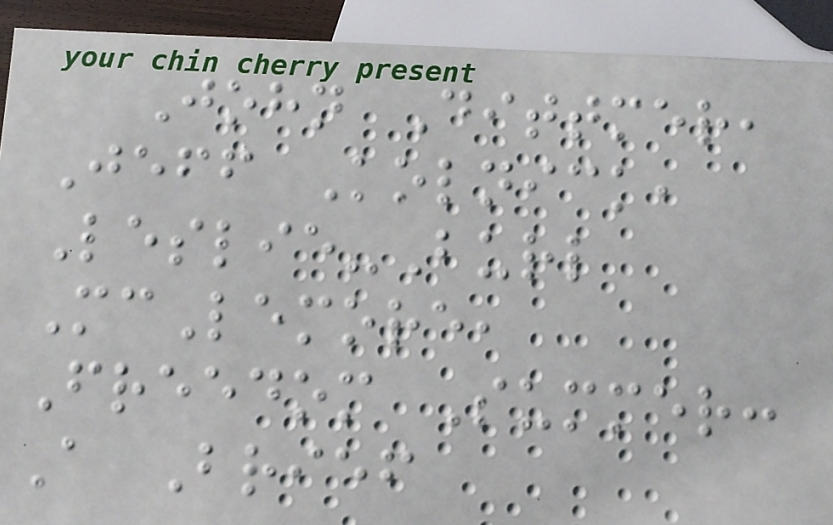John Dittmer,
Jeff Kolnick,
Leslie-Burl
McLemore,
Freedom Summer:
A Brief
